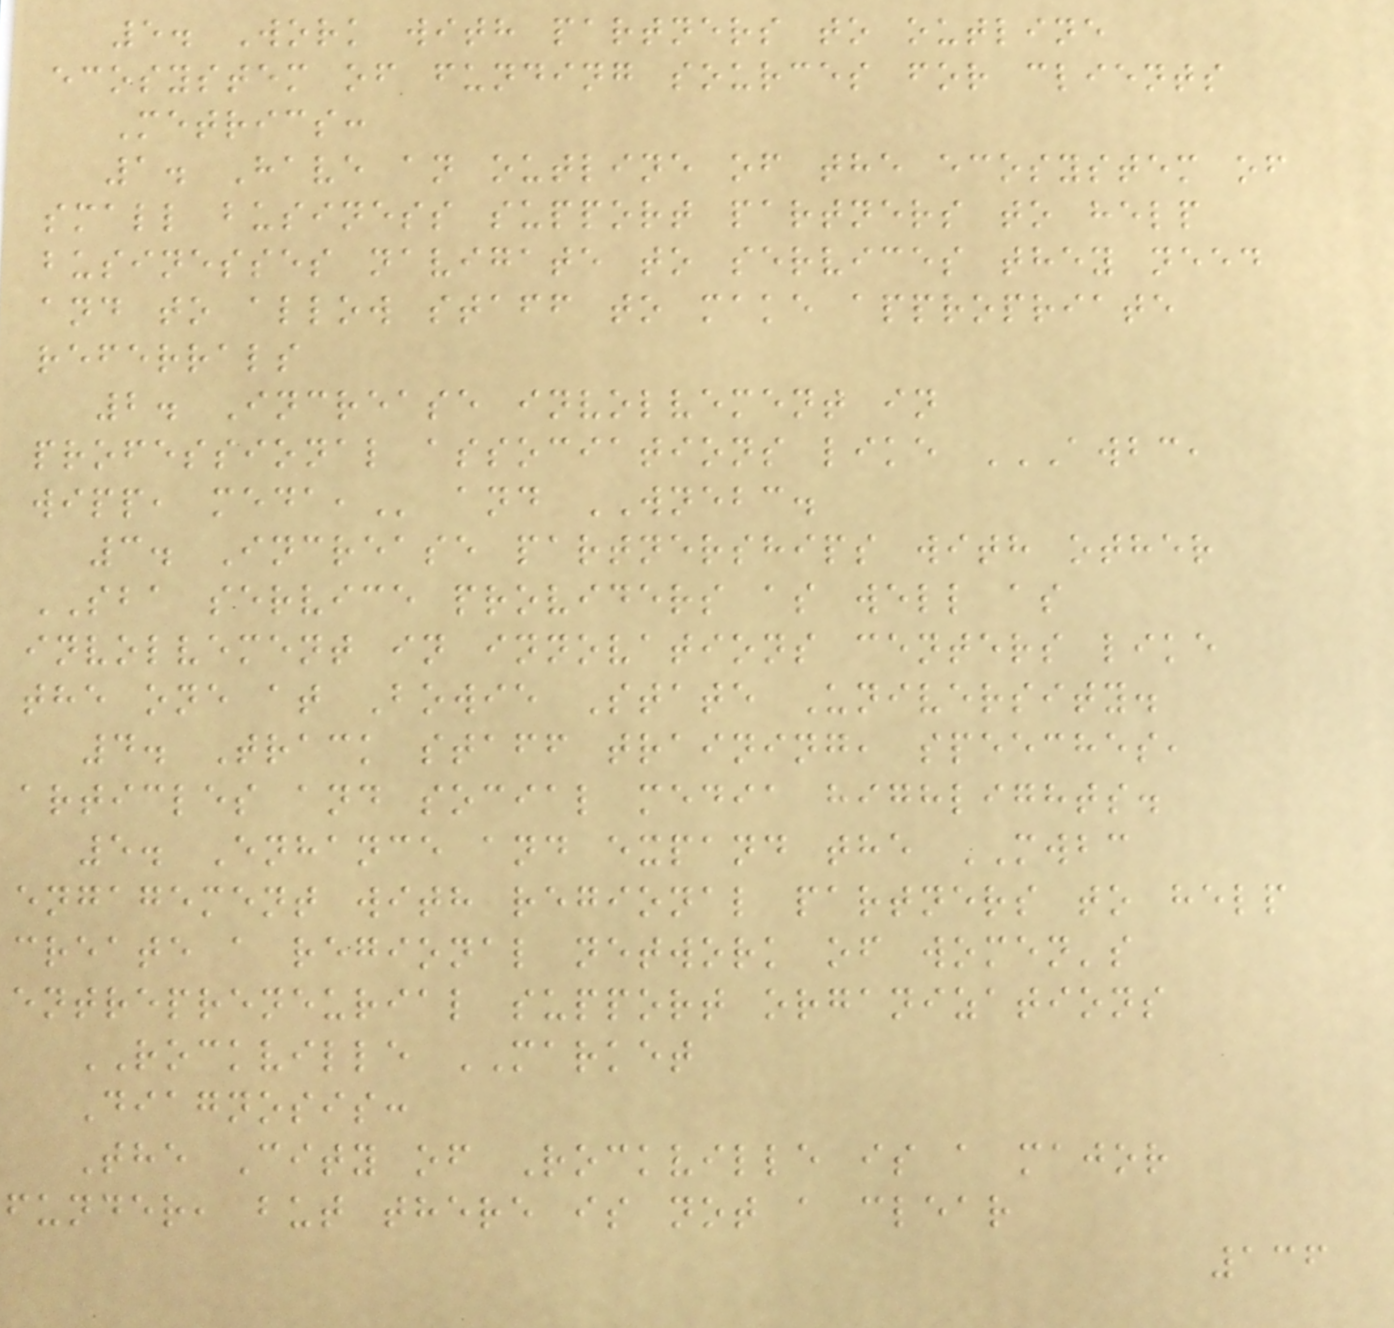5. Work with partners to outline
ecosystem of funding sources for clients
Metrics:
1. Have an outline of the ecosystem of
small business support partners to help
businesses navigate to services they need
and to allow staff to make appropriate
referrals
2. Increase involvement in
professional associations like AWBC,
WIPP, MEDA, and WNEBC.
3. Increase partnerships with other
SBA service providers as well as
involvement in innovations centers like
the one at Bowie State University.
4. Track staff training, speeches,
articles and social media highlights.
5. Enhance and expand the MWBC
engagement with regional partners to help
create a regional network of women's
entrepreneurial support organizations
ROCKVILLE MARKET
Diagnosis:
The City of Rockville is a major
funder, but there is not a clear
136
